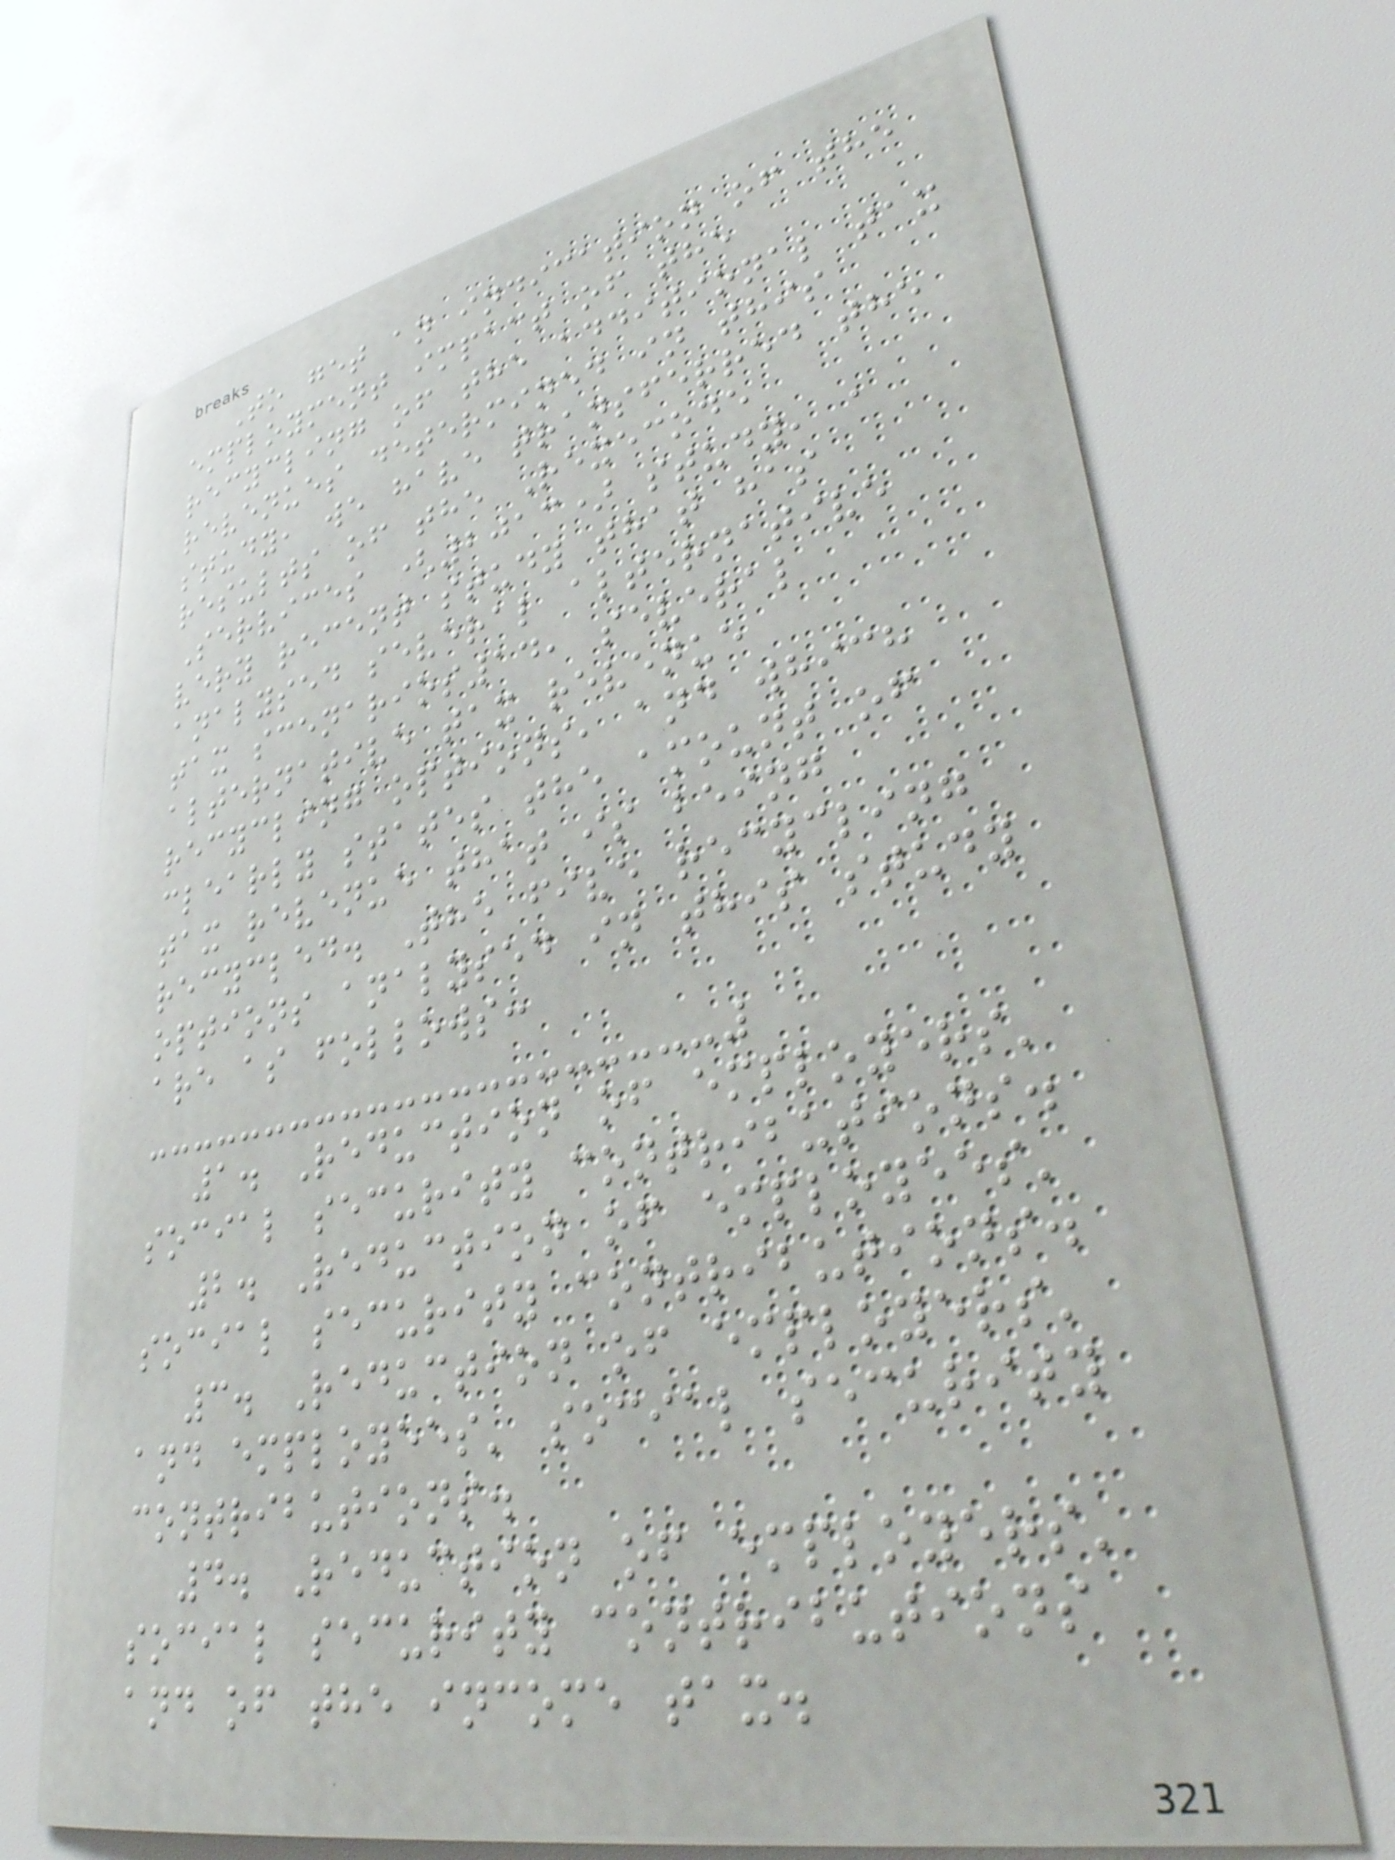To get an indication of the
employment impact of the
recycling of the additional tax
revenues determined in this
study, we have transferred the
results of the Rexecode
Services (2013) study, a
very recent study that has
analysed several alternative
tax scenarios14, several
alternative tax revenue
recycling options, and which
clearly states the amount of
tax revenue that is being
recycled. The five recycling
options analysed in this study
are as follows:
1. Reduction of employers'
social security contributions.
2. Reduction of employees'
social security contributions.
3. Reduction of employers'
and employees' social security
contributions.
4. Reduction of employers'
social security contributions
and of the income tax.
